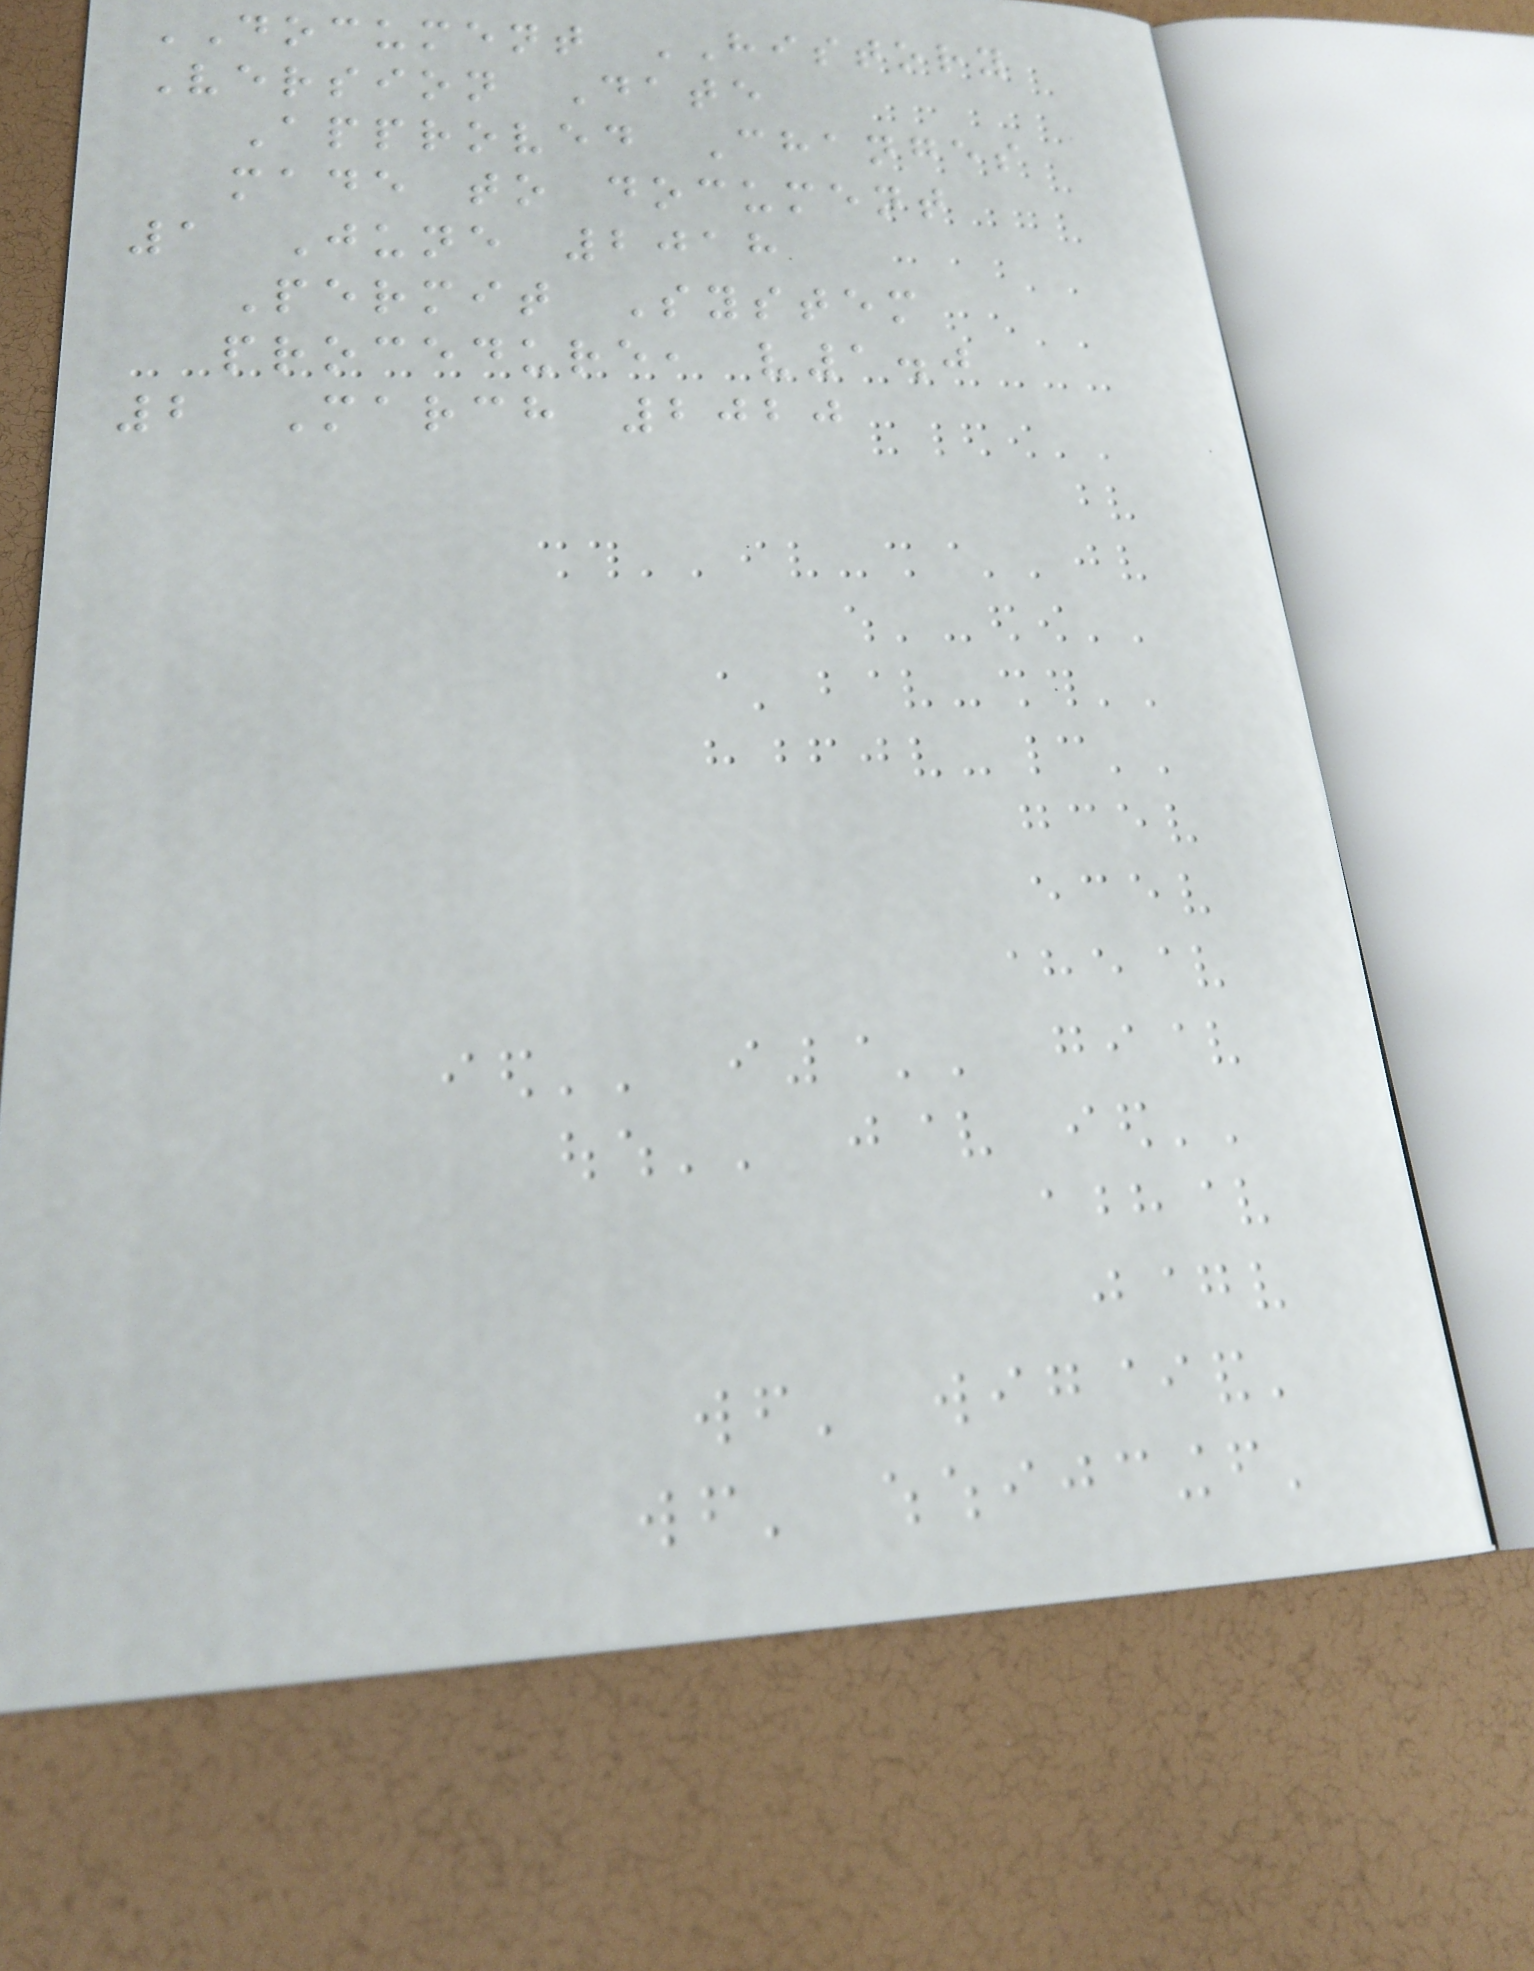DOCUMENT HISTORY
Version Date
Approved Changes
made to document
1 June 2018
Permit System
procedure, v1.0
2 March 2020
